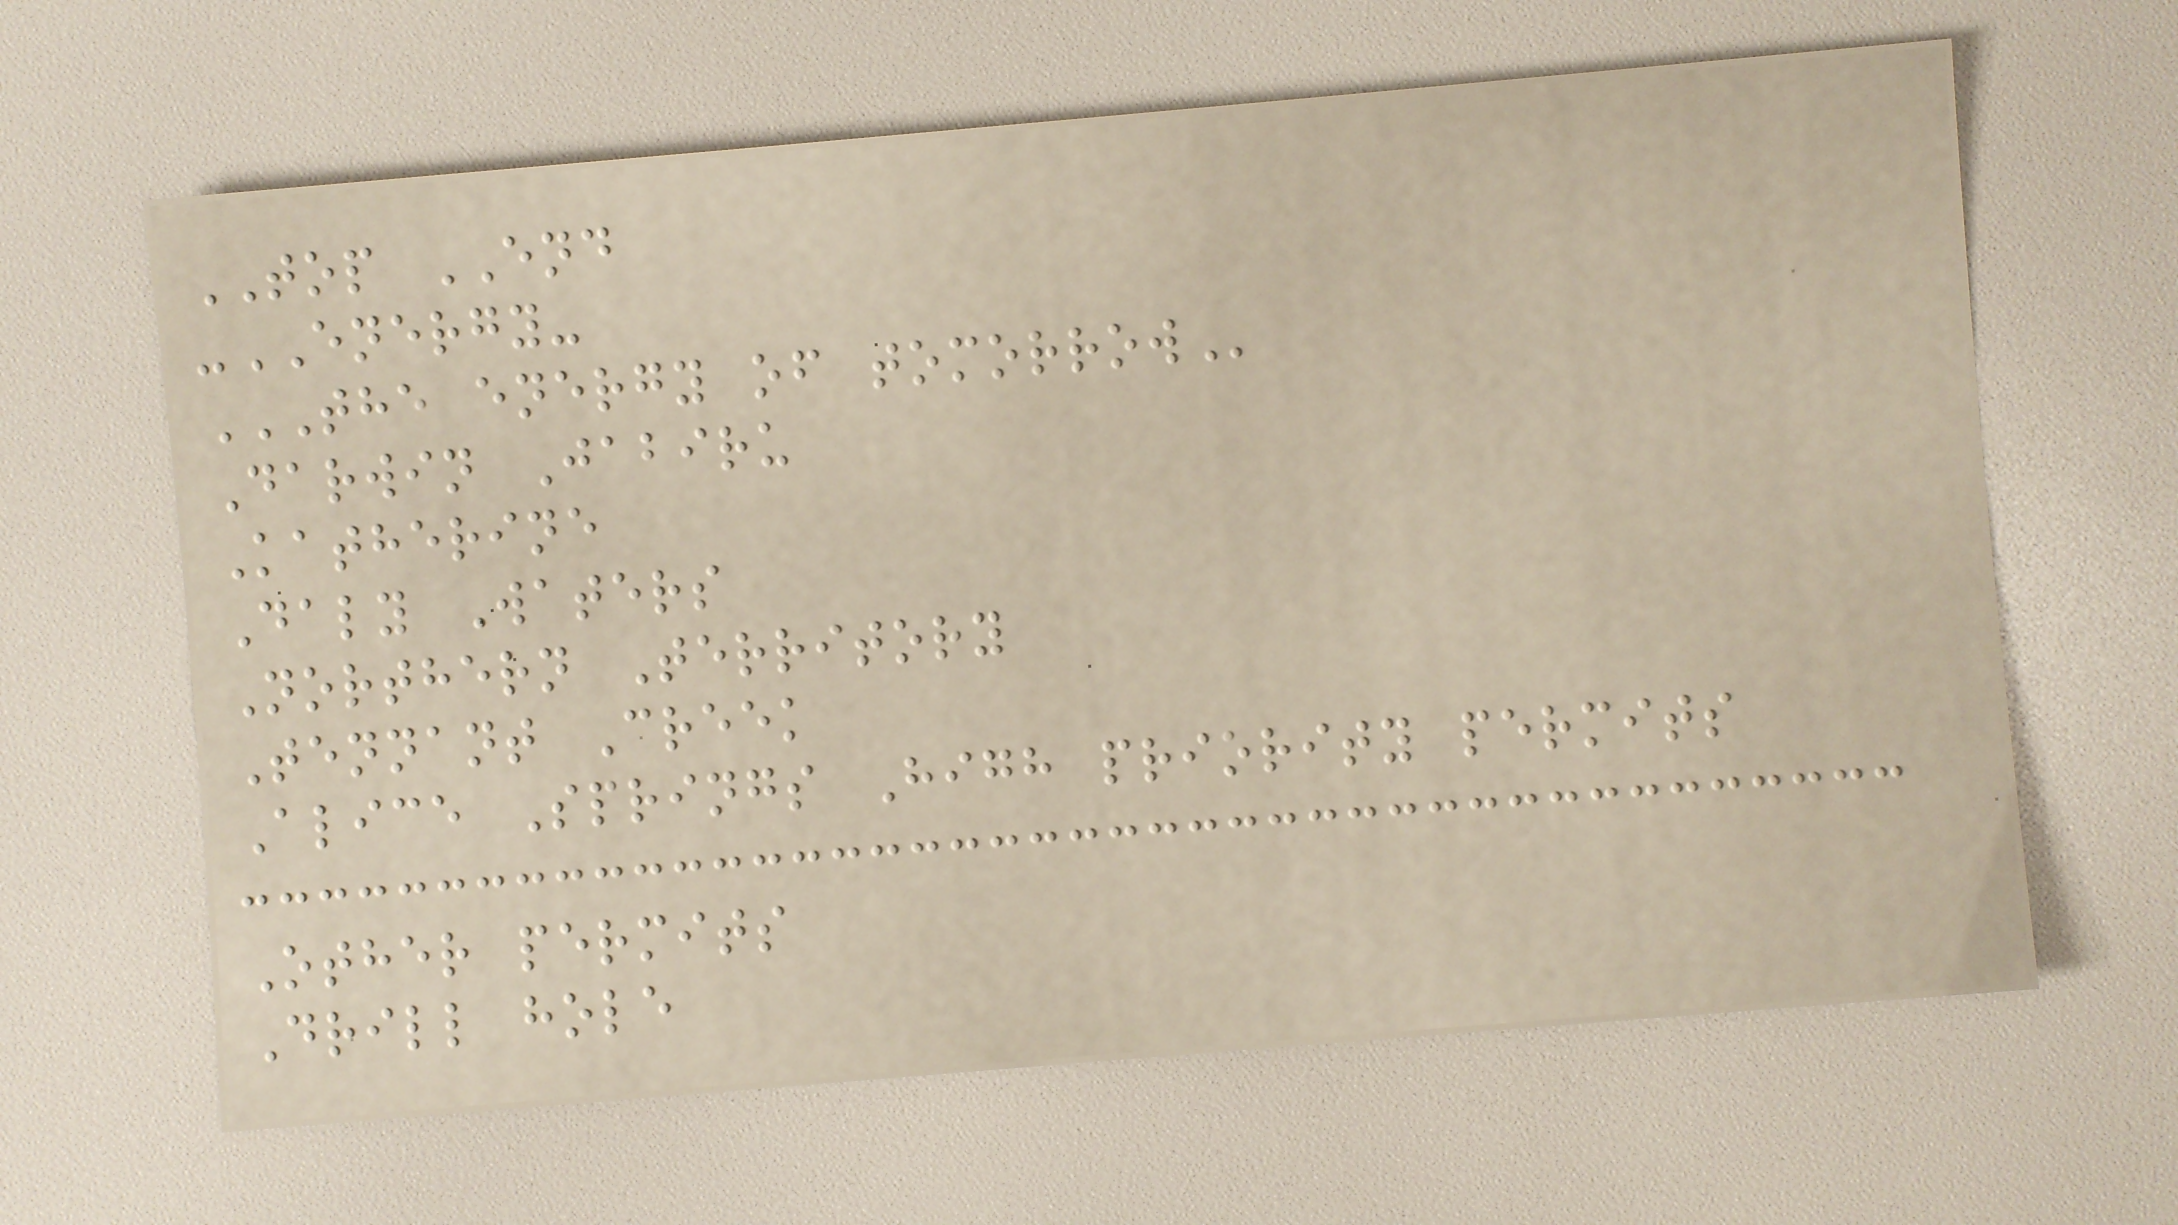TOP END
-ENERGY-
THE ENERGY OF TOMORROW
Darwin Jabiru
Katherine
Daly Waters
Northern Territory
Tennant Creek
Alice Springs High priority permits
Other permits
Drill hole
